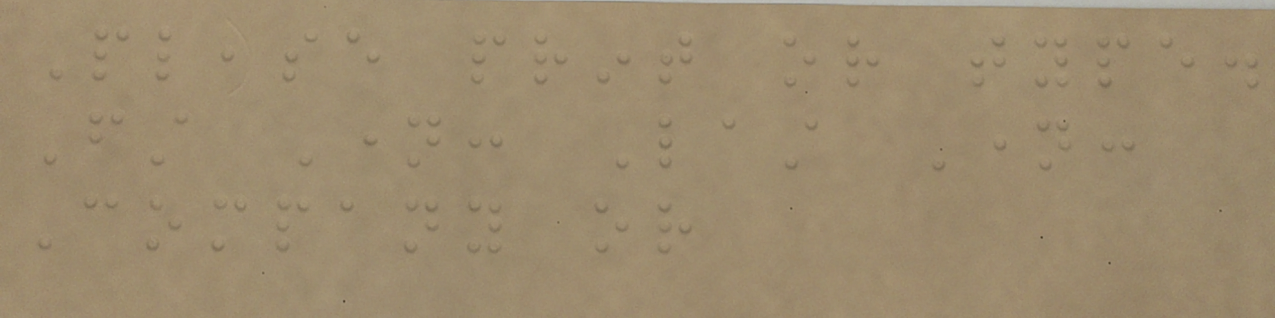Please print or type.
First Name: Last Name:
Company or
